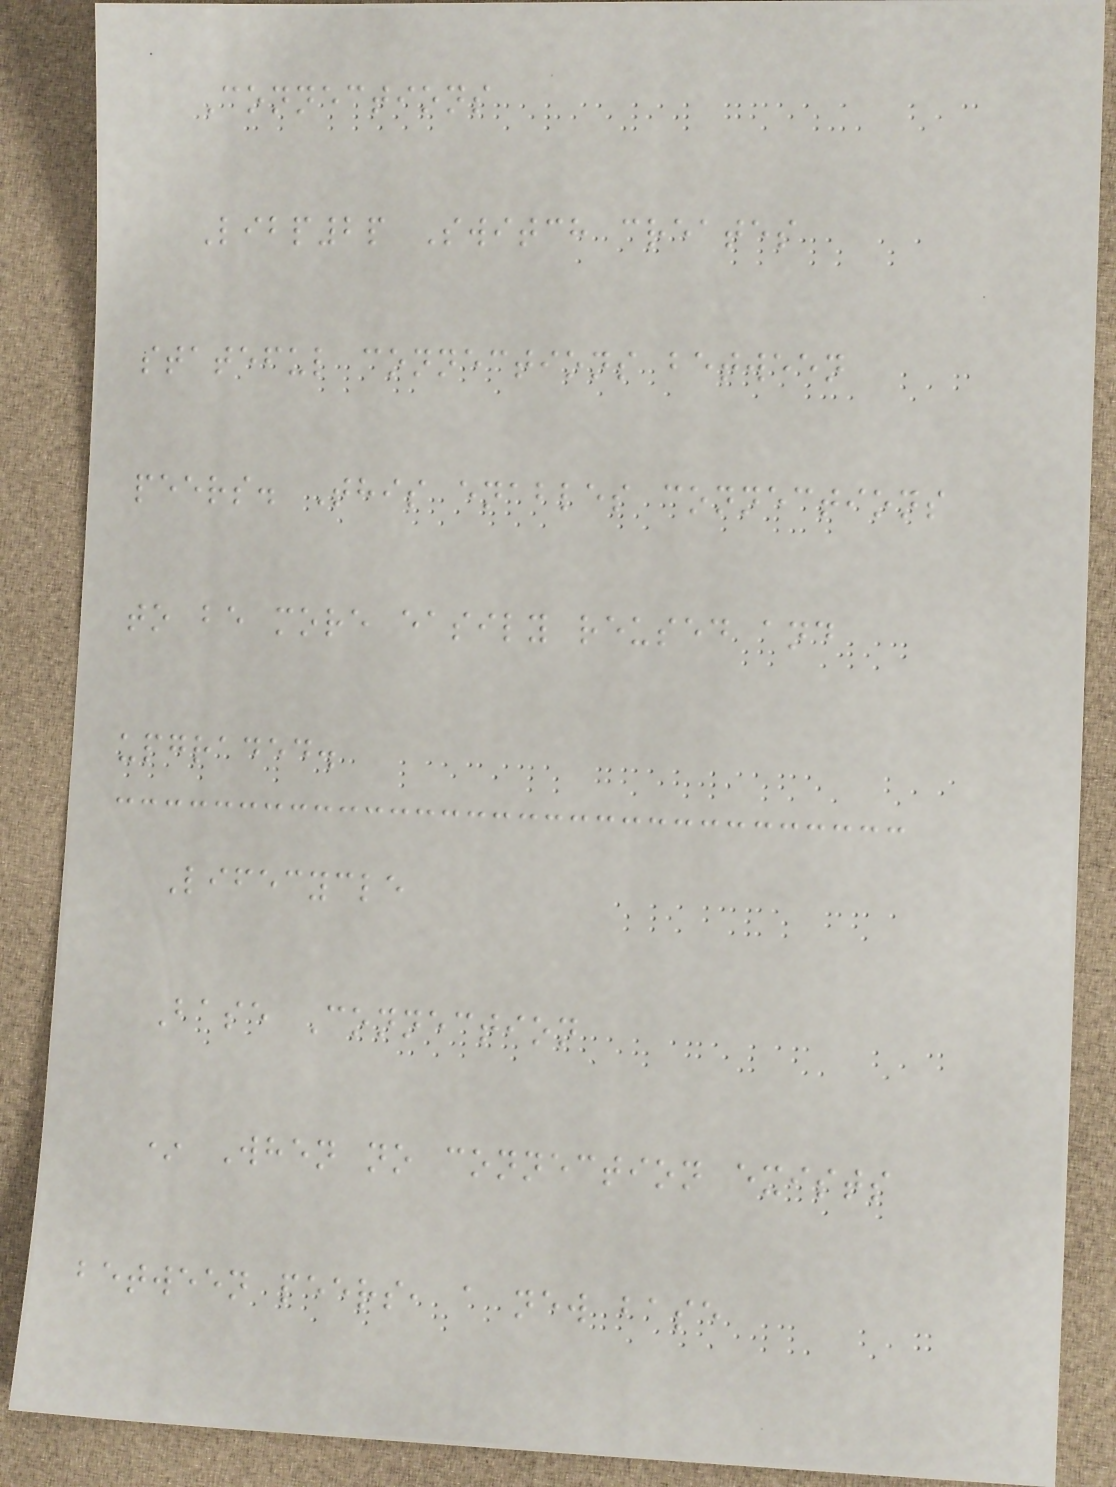Connections
Libp2p Switch creates
stateful connections between
peers. This enables connections
to be more easily reused and
upgraded.
Lifecycle
Base Connection
* When no connection exists
between peers, a new base
